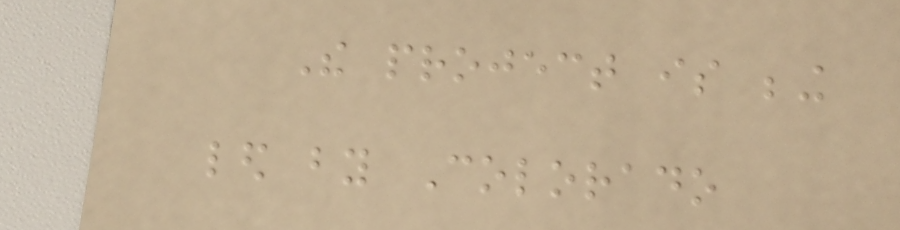The project is being
led by Colorado
